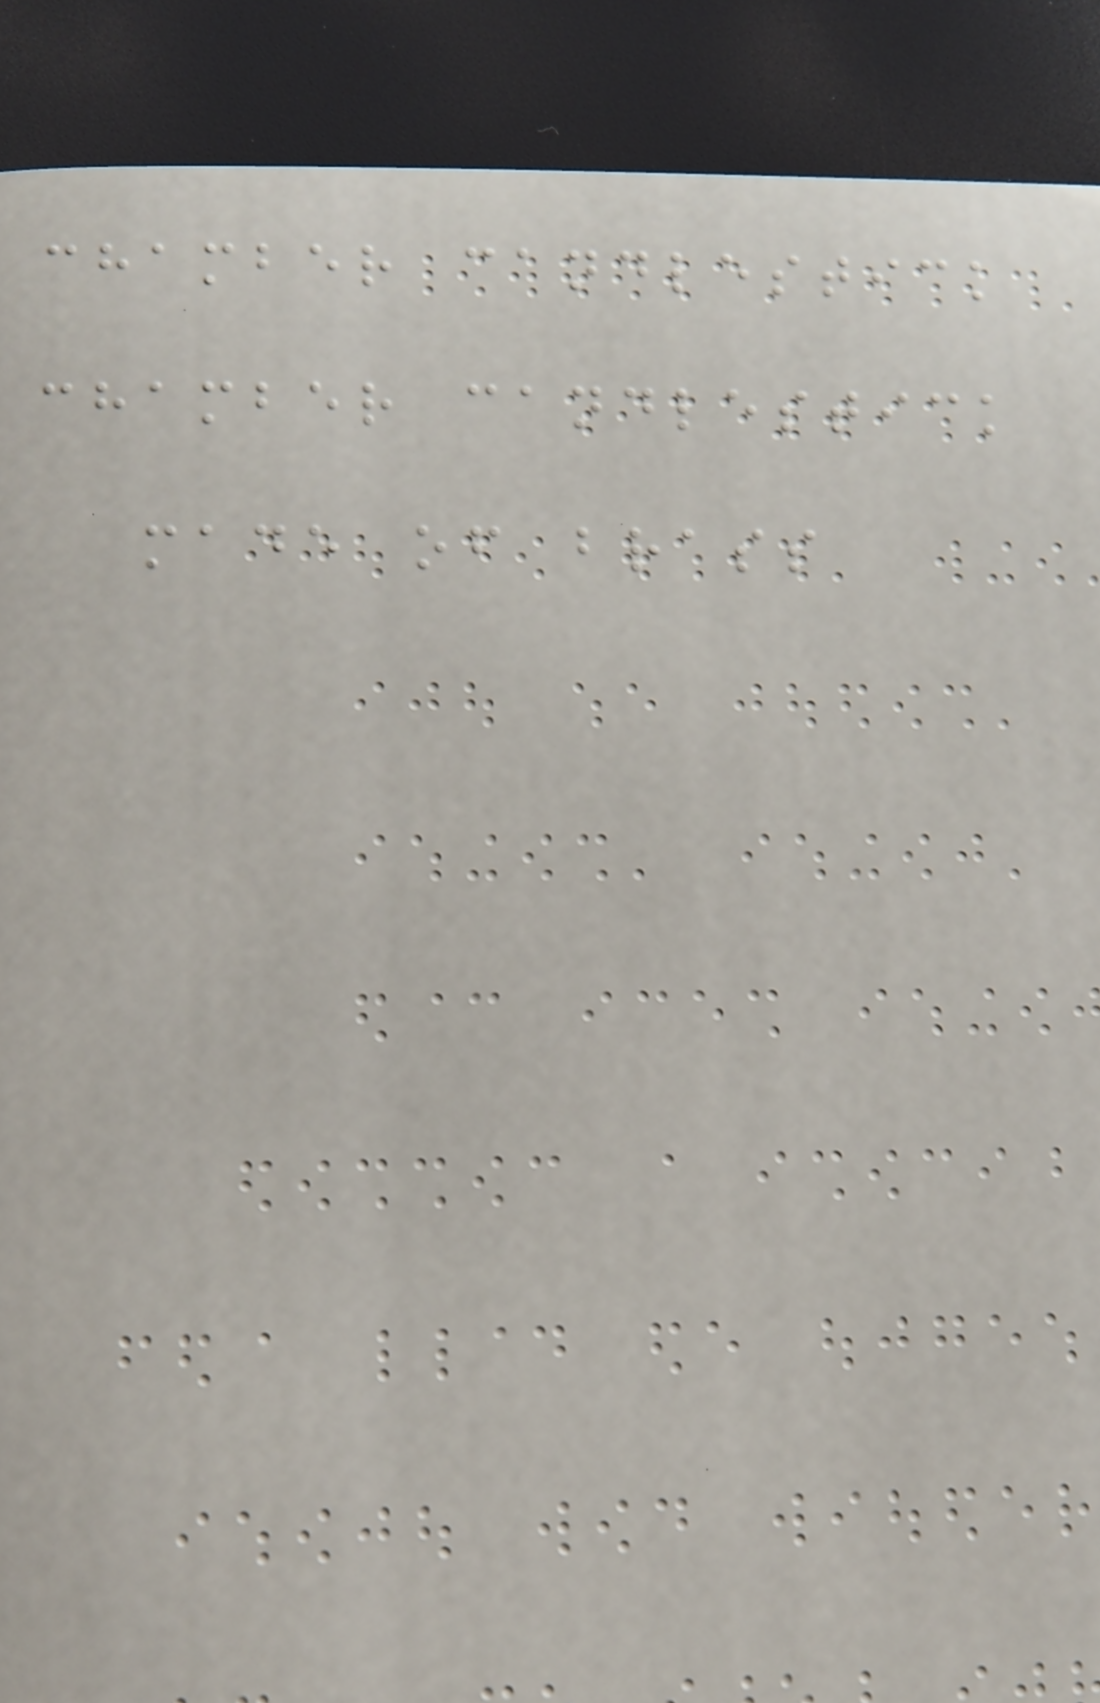chamber candlestick
chamber candlestick
made of brass
